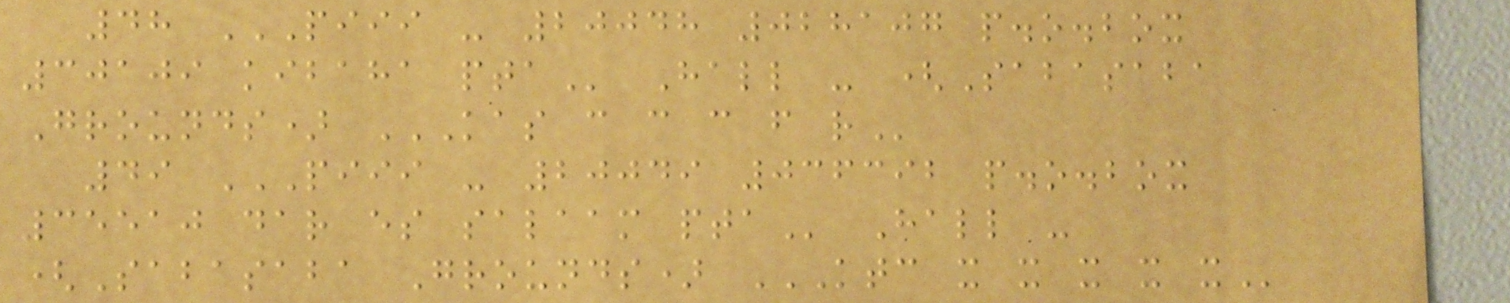48 PIII - 20048 028107 P.O.BOX
30109 KIBAHA PTA Hall - (Sabasaba
Grounds) KAS C C C F R
49 PIII - 20049 036392 P.O.BOX
35510 DAR ES SALAAM PTA Hall -
(Sabasaba Grounds) KTC X X X X X
